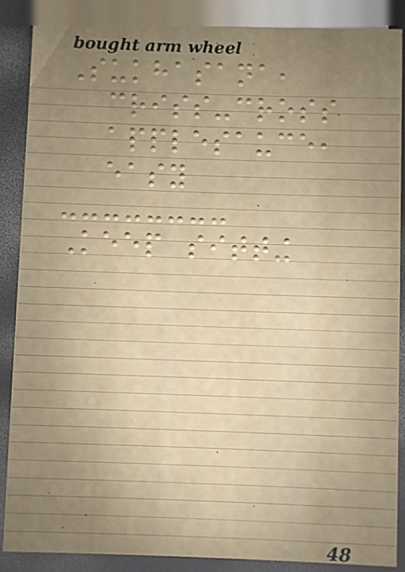Sukhasana,
criss-cross
applesauce,
easy
Keep sitting
